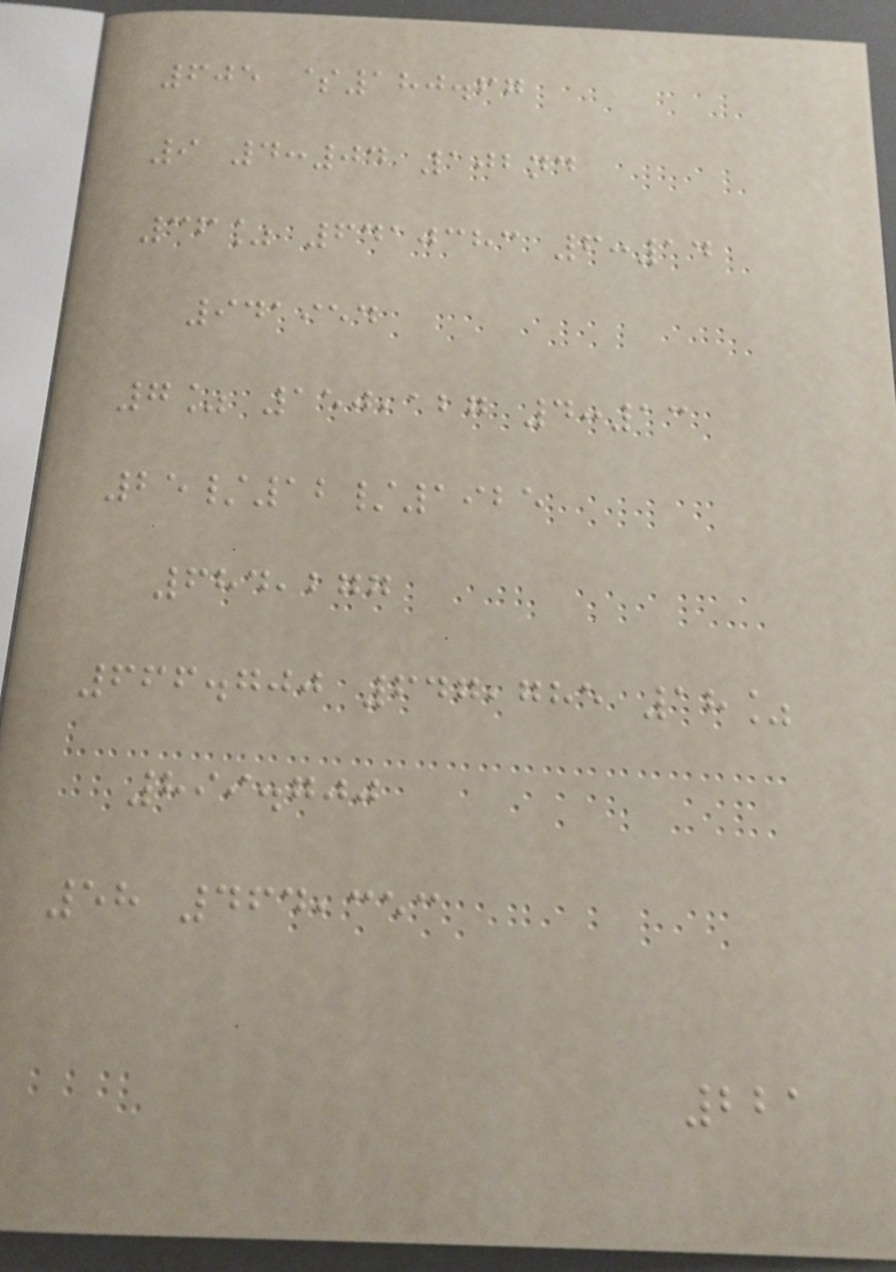605 $180.67
9 4:04 102nd
36% 6410383 6:14
941954
7% 150,127 4:13
25/12/1925
684,277
666.700 647,785 18%
899.700
58 464,353
221
